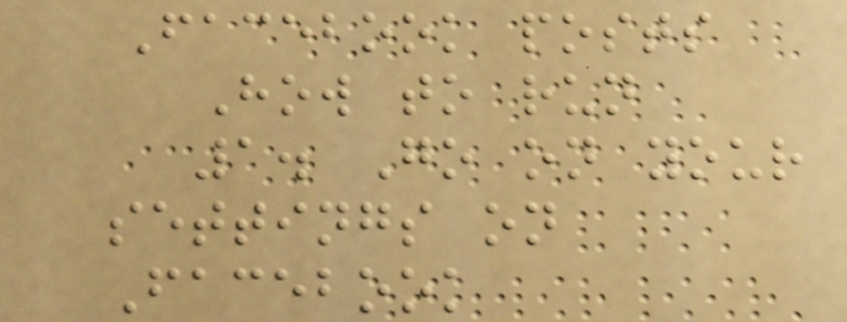Facebook posts
How to run
1. Go on your
settings on
Facebook
